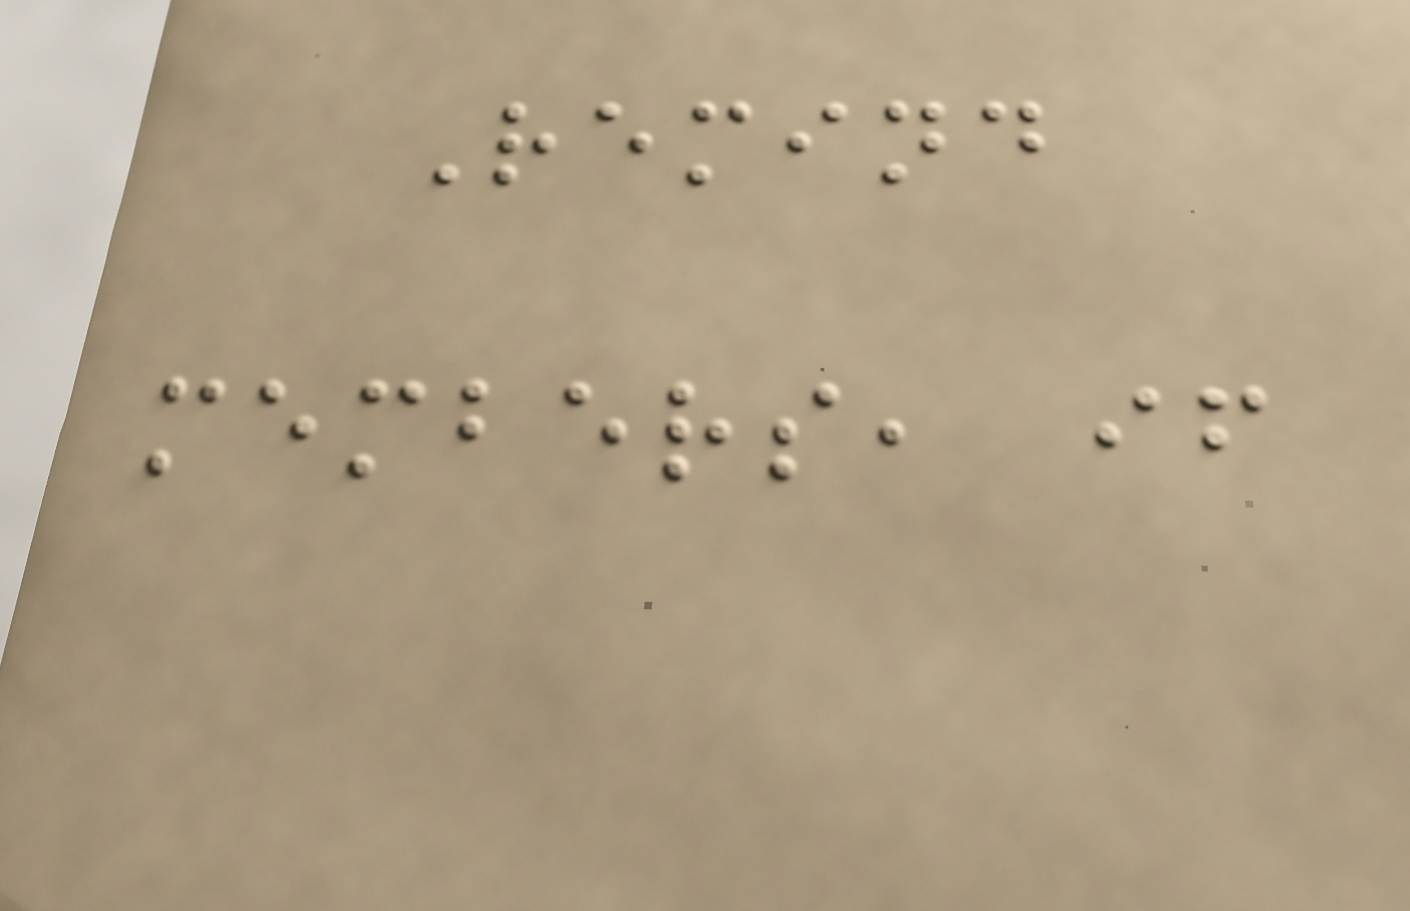Remind
members, if
